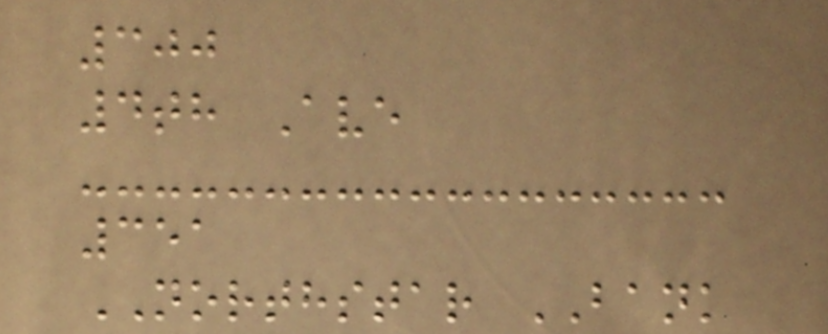300
4th Ave
351
NORTHSTAR BANK
